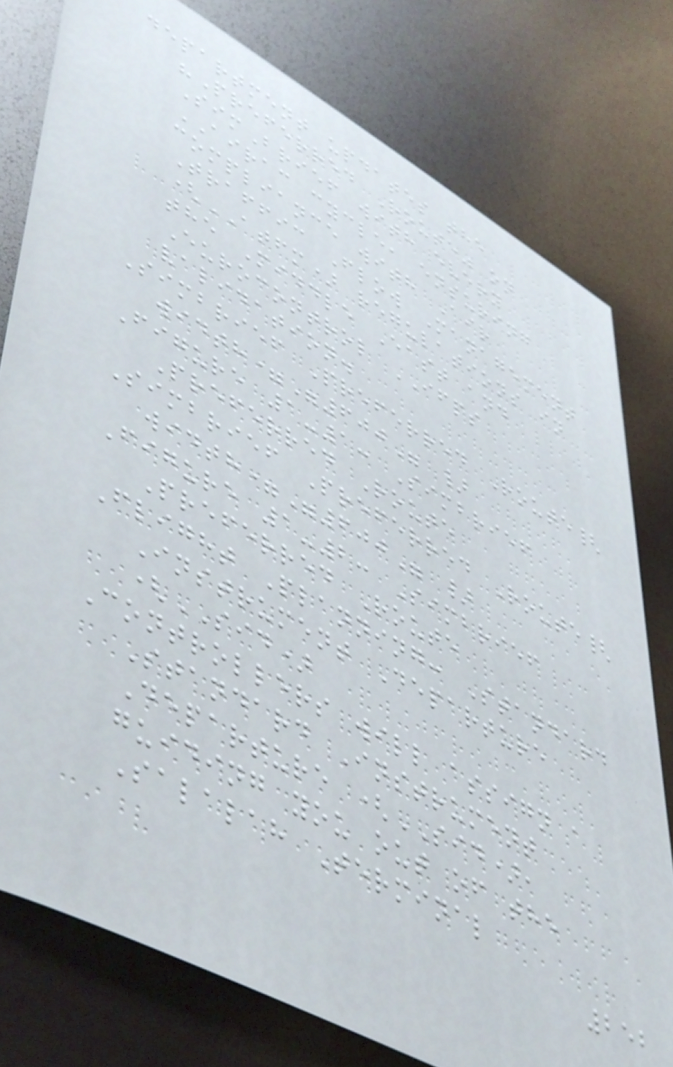department updates the
"Preferred Route" on
SimBrief with every
AIRAC cycle, ensuring
compliance with Air
Traffic Flow Management
(ATFM) regulations in
the Middle East and
Eurocontrol IFPS
validation.
Simbrief Preferred Route{
width="600" }
Figure 1-1: Simbrief
Preferred Route
Simbrief Preferred Route{
width="600" }
Figure 1-2: Simbrief
Preferred Route
Flight Planning: Standard
Instrument Departure
(SID)
Controllers will assign a
Standard Instrument
Departure (SID),
guiding you out of the
Salalah Terminal
252
